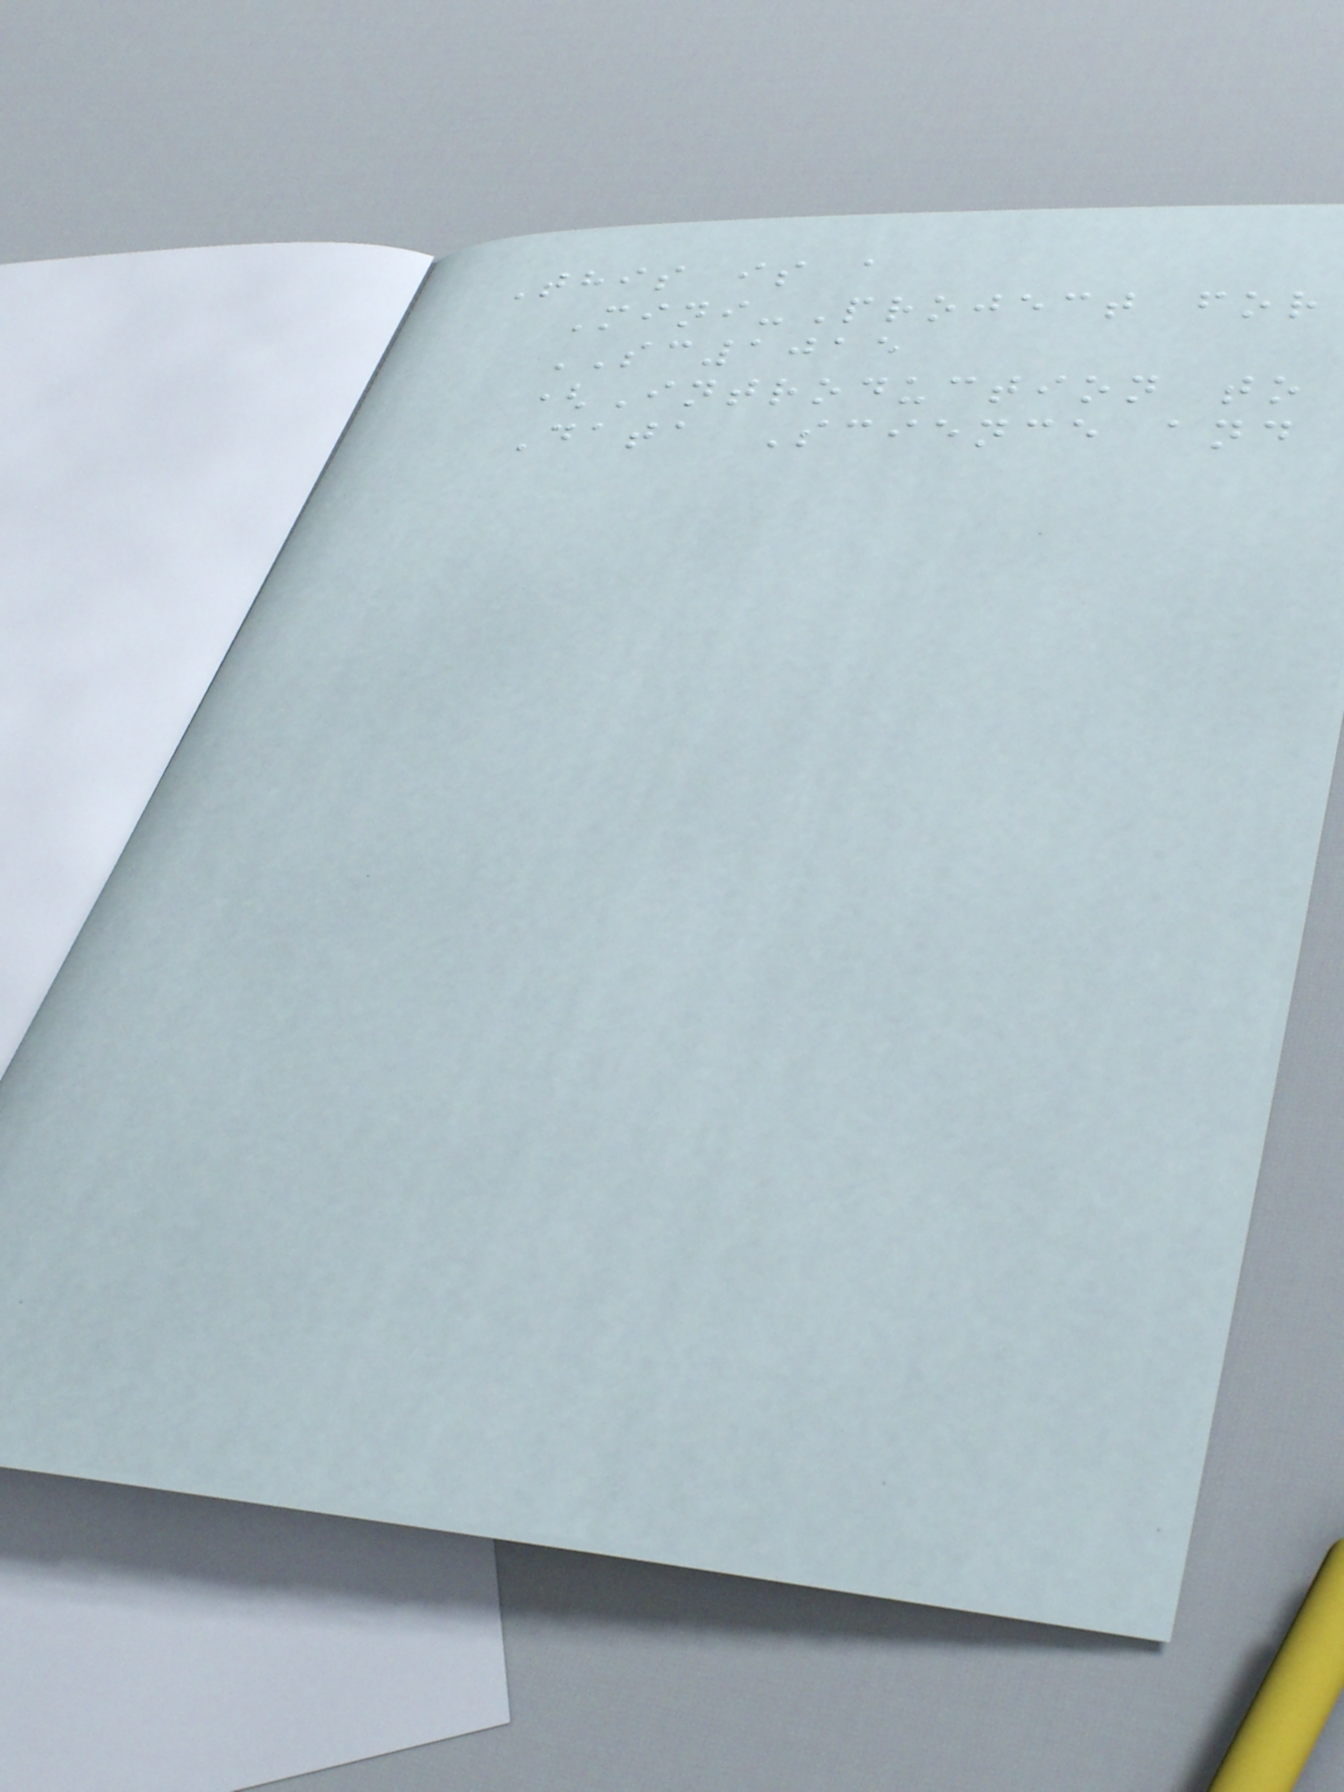This is a
Mini-Project for
SC1015
(Introduction to
Data Science and
